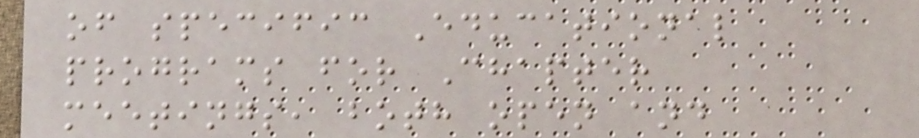of specific Educational
programs for Chapter
meetings, both open and
